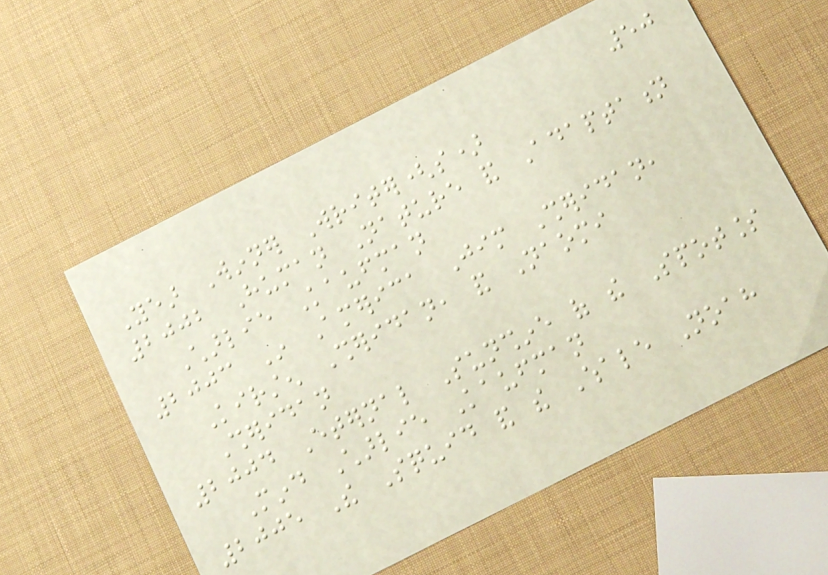50
Year Winner Writer(s)
2002 Human Nature and Adaptation
Charlie Kaufman
2003 In America Jim Sheridan,
Kirsten Sheridan, and Naomi
Sheridan
2004 Eternal Sunshine of the Spotless
Mind Charlie Kaufman
2005 The Squid and the Whale Noah
